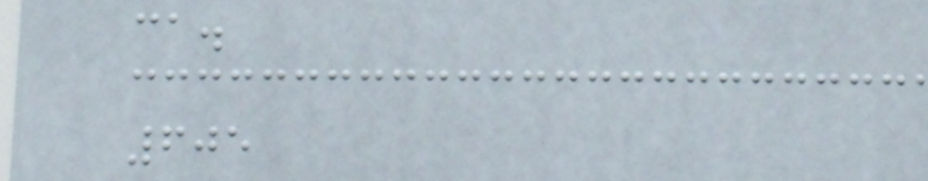ca.
605
